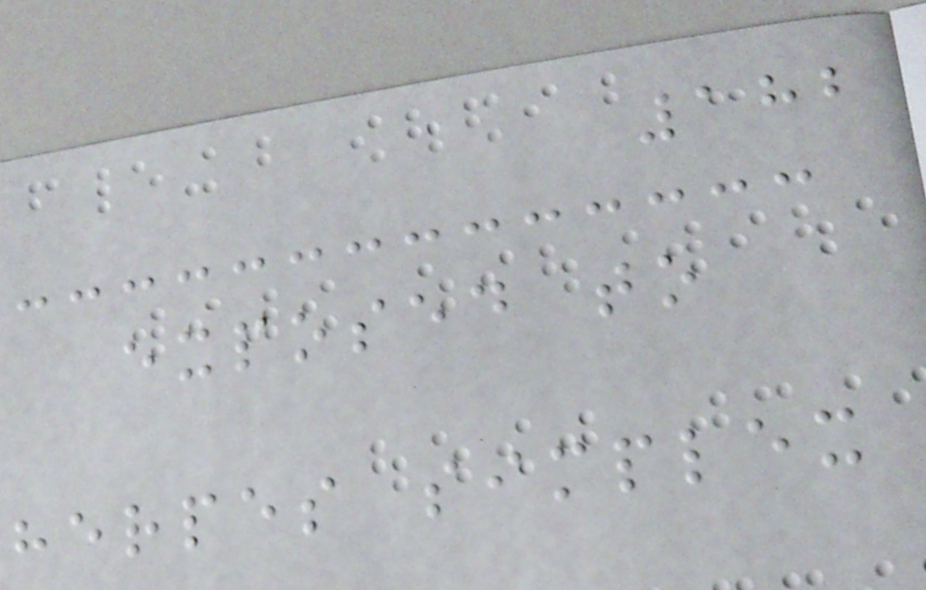182
exposed to
herpes simplex
